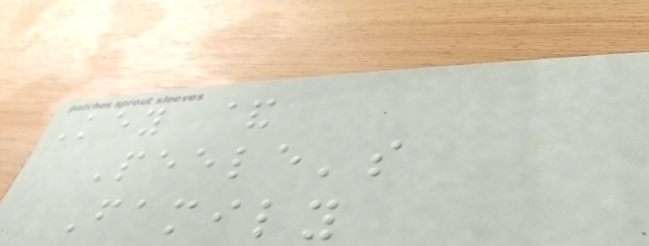Key &
Peele's
Family
